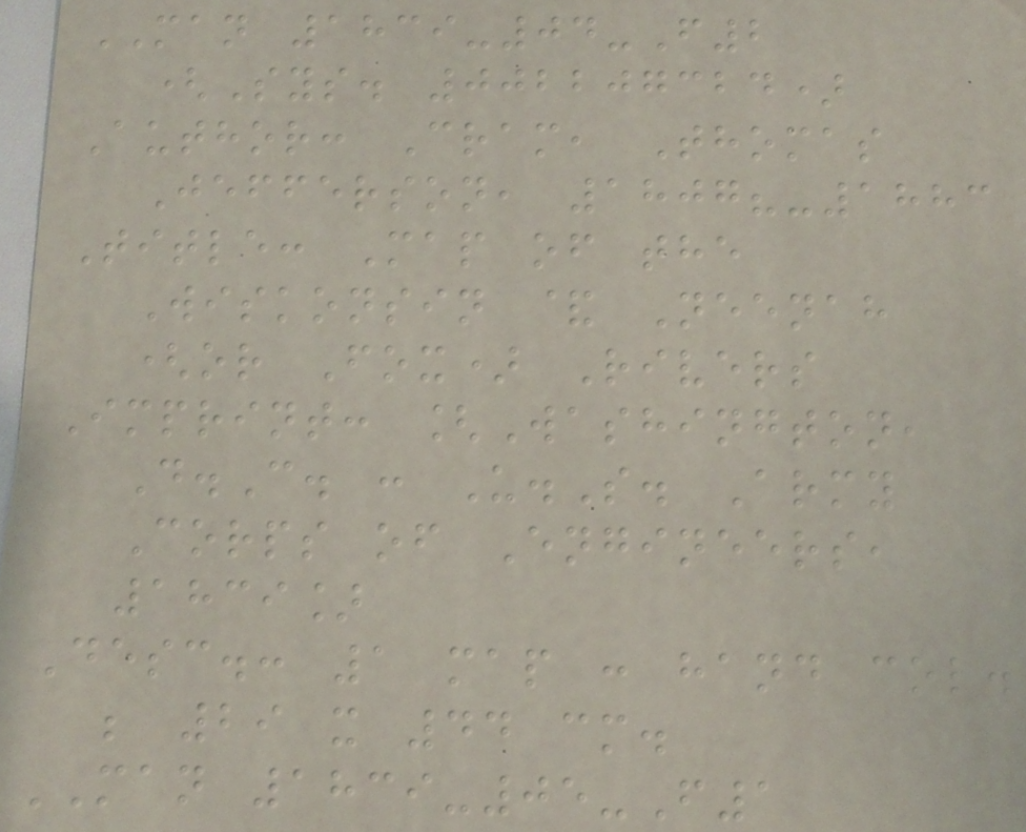MAN 1839-04-F2
(Sys. 002207324)
Author: Cram, Thomas
Jefferson, 1807?-1883
Title: Map of the
Wiskonsin & Neenah
(or Fox) Rivers
Imprint: [Washington,
D.C. : U.S. Army
Corps of Engineers,
1839]
Desc.: 1 map : hand col.
; 29 x 44 cm.
MAN 1839-05-F1
